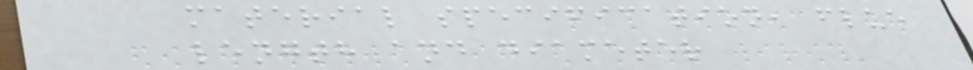material specification, flue
length and diameter
